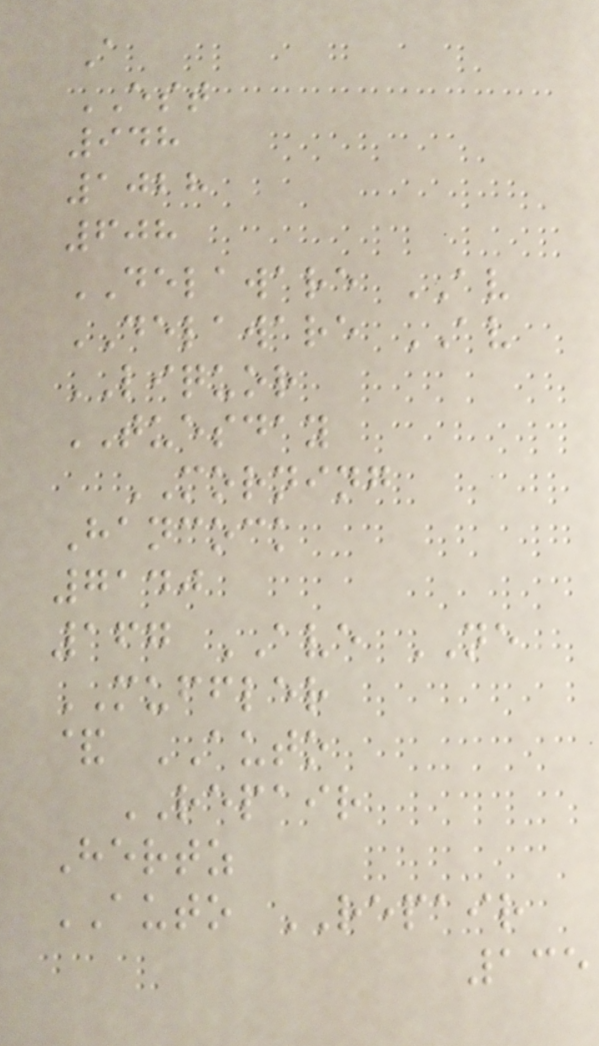A
EST
948
1028
608
DELAWARE AV
DELAWARE AV
LIQUOR
TUESDAY
MORNING
Hancock
7140
167 AVE NE
MUFFLER
& AUTO
REPAIR
Hertz
AUTO REPAIR
135
